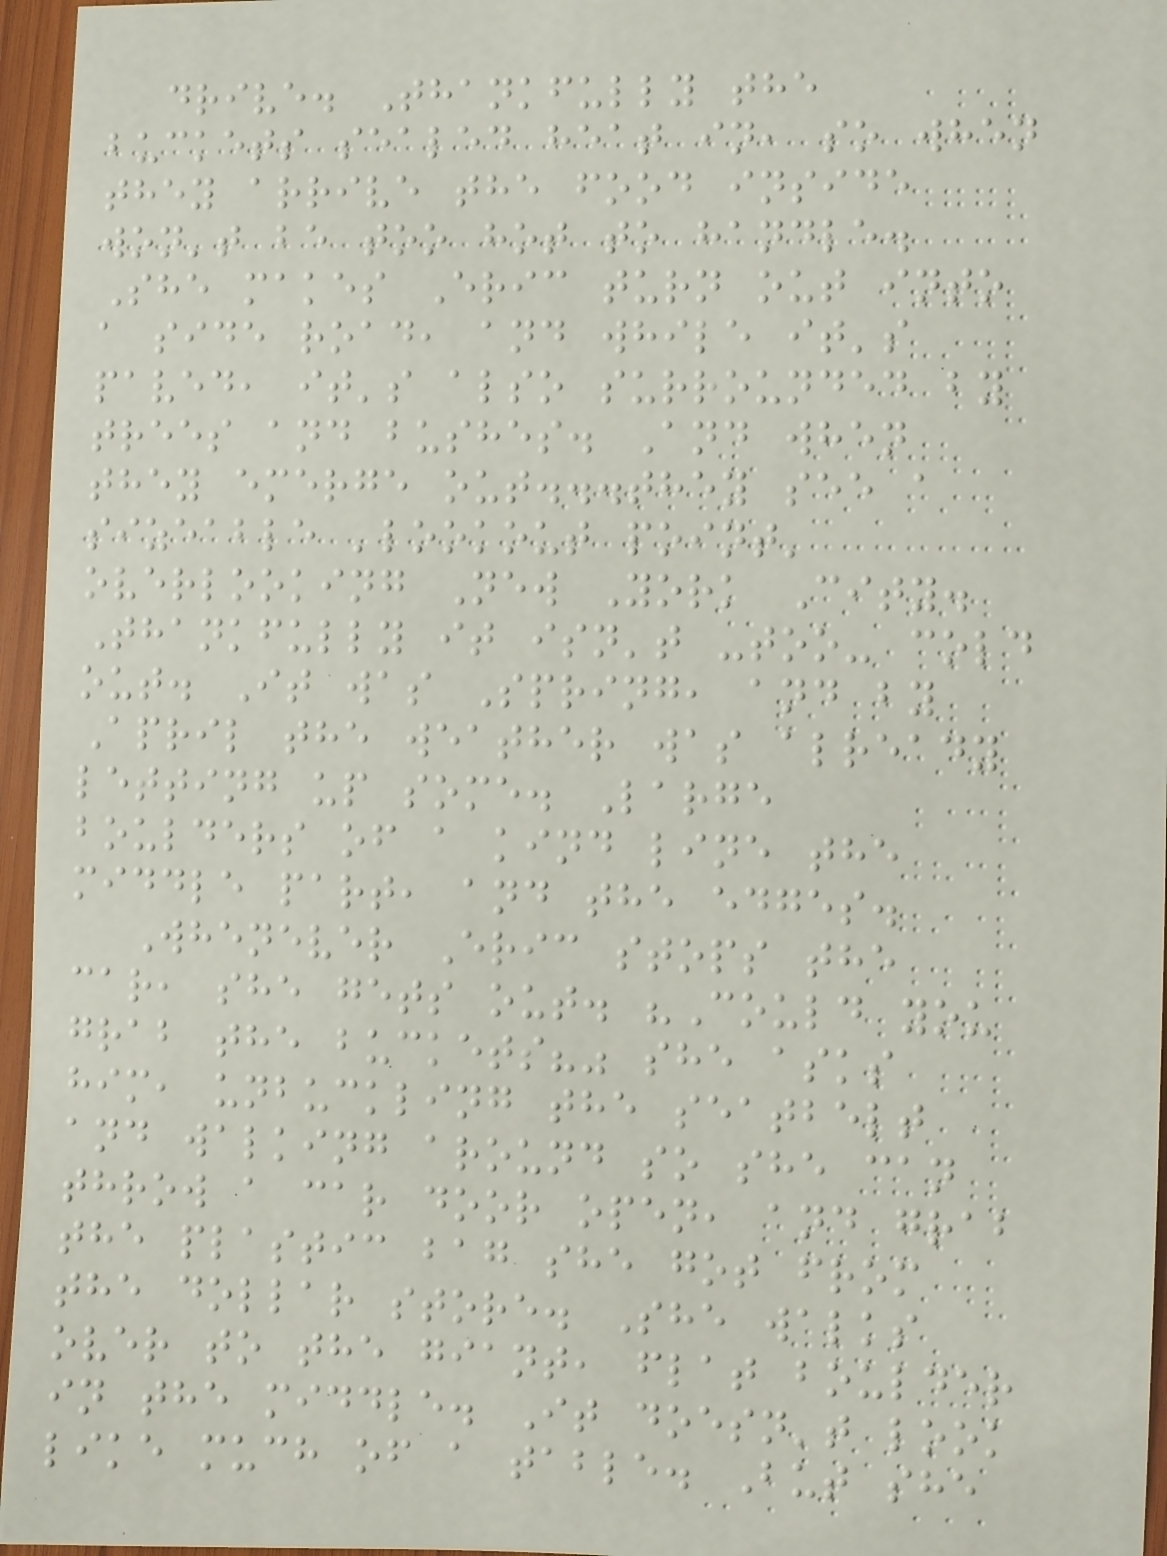drive. Thankfully the
buckets sealed heat in, so when
they arrive the food inside
won't be too hot to handle.
She makes Eric turn out into
a side road, and while it's
paved, it's also surrounded by
trees and bushes. And when
they emerge out...they see a
sizeable 'lookout point'
overlooking New York City.
Thankfully it isn't -too- cold
out. It was Spring, and by
April the weather was already
letting up some. Large
boulders of a kind line the
middle part, and the edges.
Whenever Eric stops the
car, she gets out. "Could you
grab the buckets?" she asks
him, unbuckling the seatbelt
and walking around so she can
throw a car door open, and grab
the plastic bag she got from
the dollar store. She walks
over to the giant, flat boulder
in the middle. It doesn't look
like much of a table. But she
